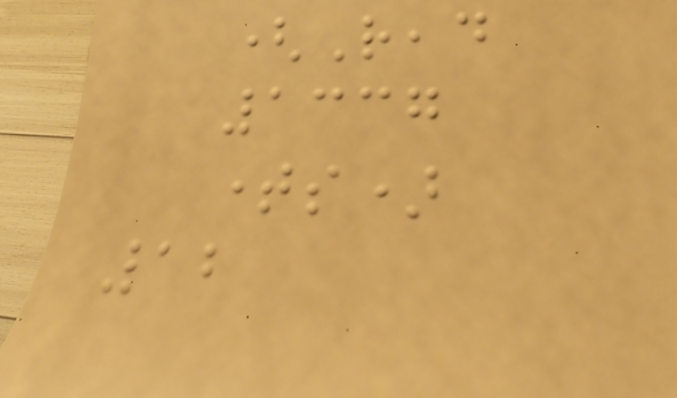(Read
1337
times)
12
